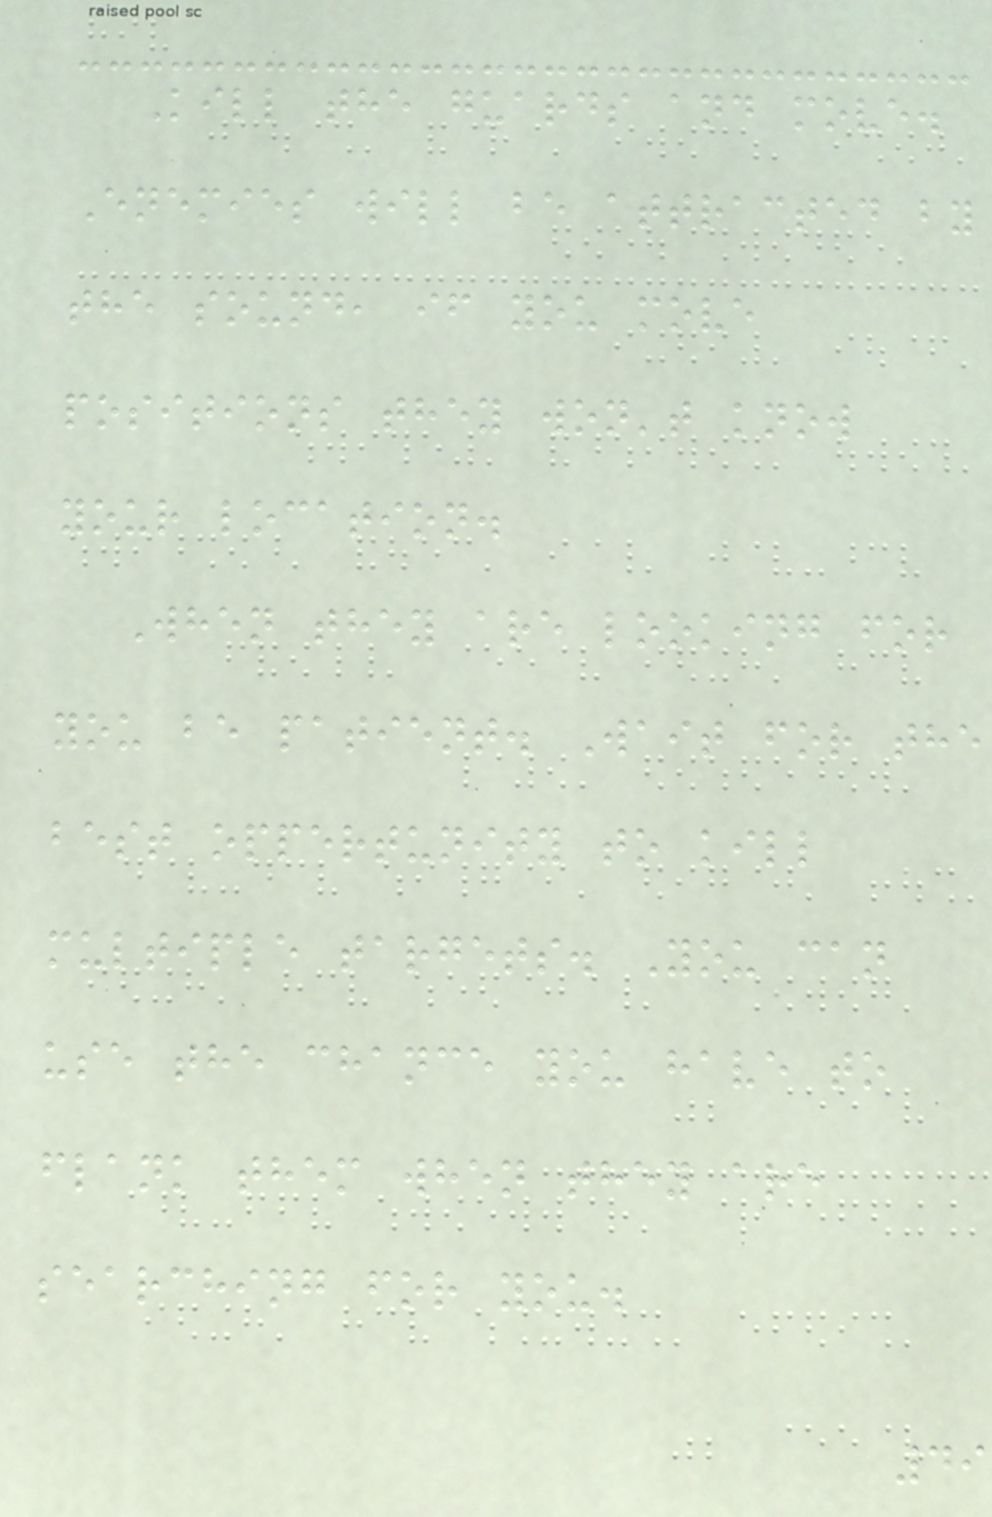Kill the guards and move.
Enemies will be attracted by
the sound, if you move
positions they won't know
your location.
When they are looking for
you be patient. Wait for the
best oppertunity to kill
multiple targets. You can
use the chance you have to
flank them when they are
searching for you.
49
